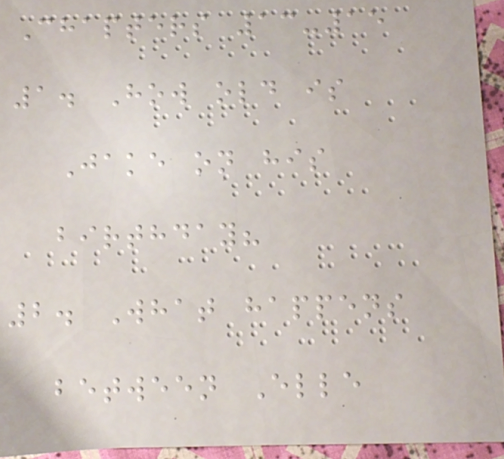Chapters 13-15
1. How old is
Jake on his
birthday?
2. What happens
between Elle
